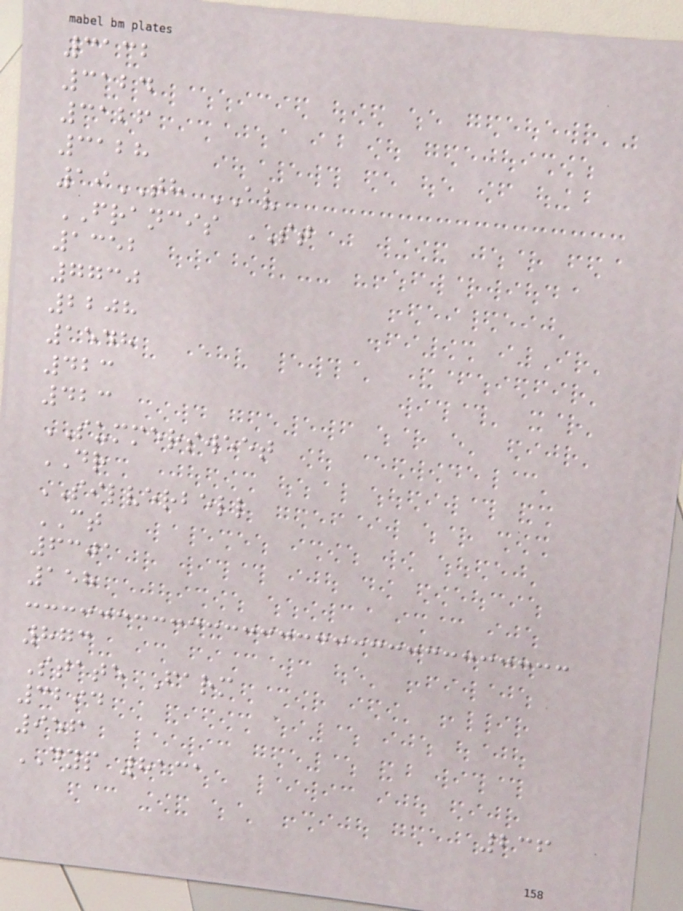3132
3124
3126
3128
19TH AV
FRANCIS ST
1352
7730
2208
1548
423
423
SUMMERSWEET
DR
SILVERBELL
CT
6301
158
873
State Farm
3294
956
DYP 8131
236
